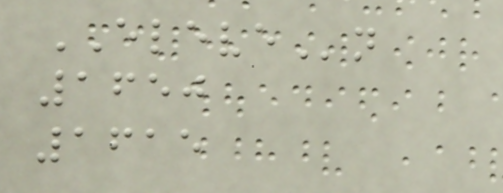ELEVEn
1650
1615
